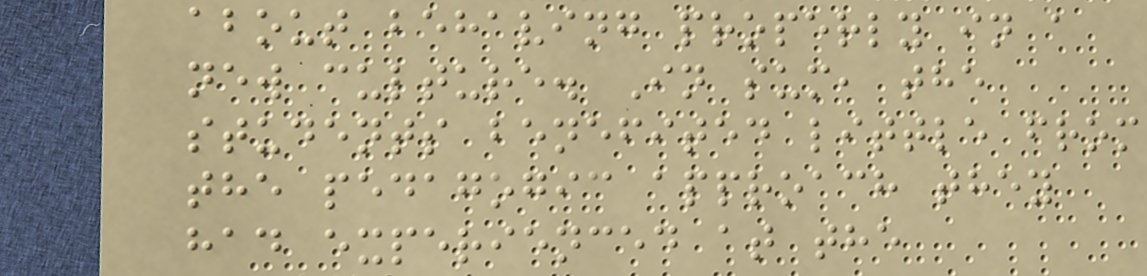about behaving properly in a
new culture. In sum, the
students benefited little from
the pedagogic approach they
had experienced at the
